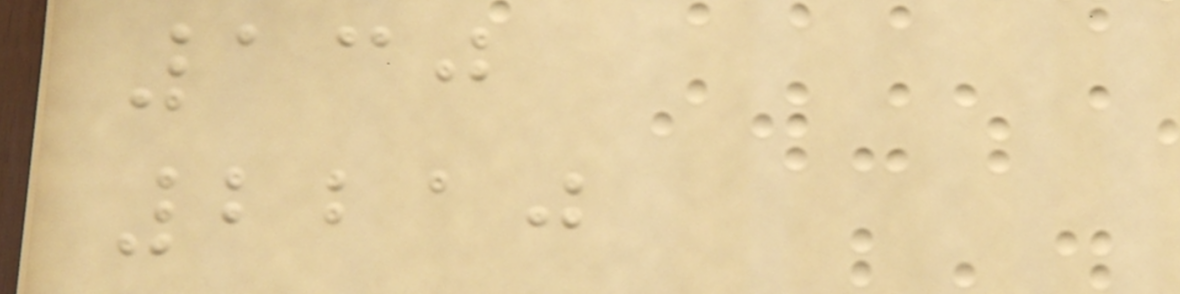130
2210
